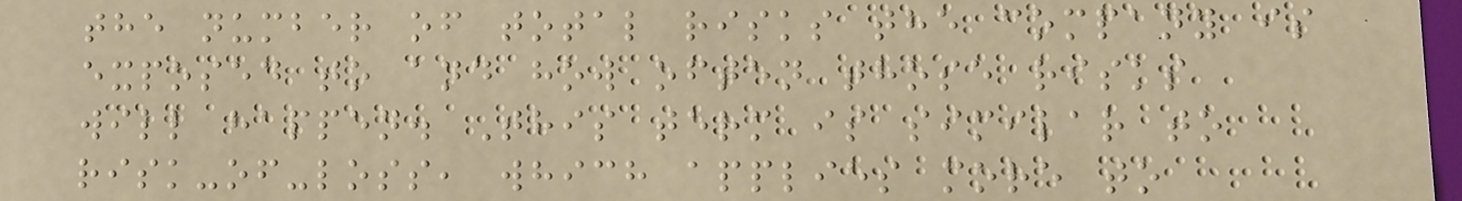the number of total risks the company is
exposed to and how often those risks
will happen. This term is similar to
risk-of-loss, which applies more to
